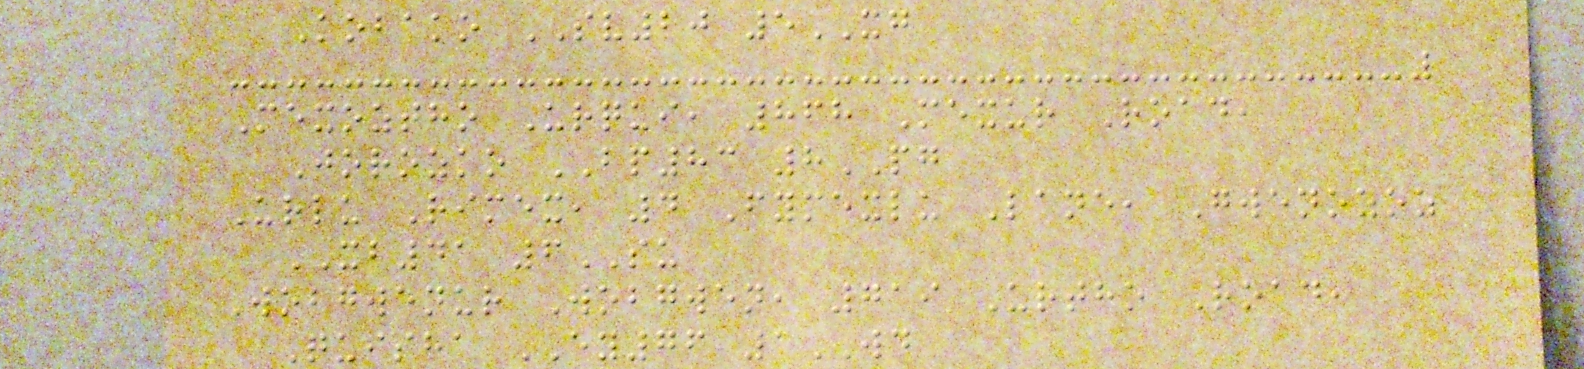Kobako SV20 5XG
Mexoztho Urqui, 868 Mexur Road,
Jorozko BP83 8PG
Urlu Rimex, 4 Fymexlu Lane, Gwenozoz
XB41 6SU
Wobgwenur Wobgwen, 719 Urtho Road,
Quisha EY76 1WD
